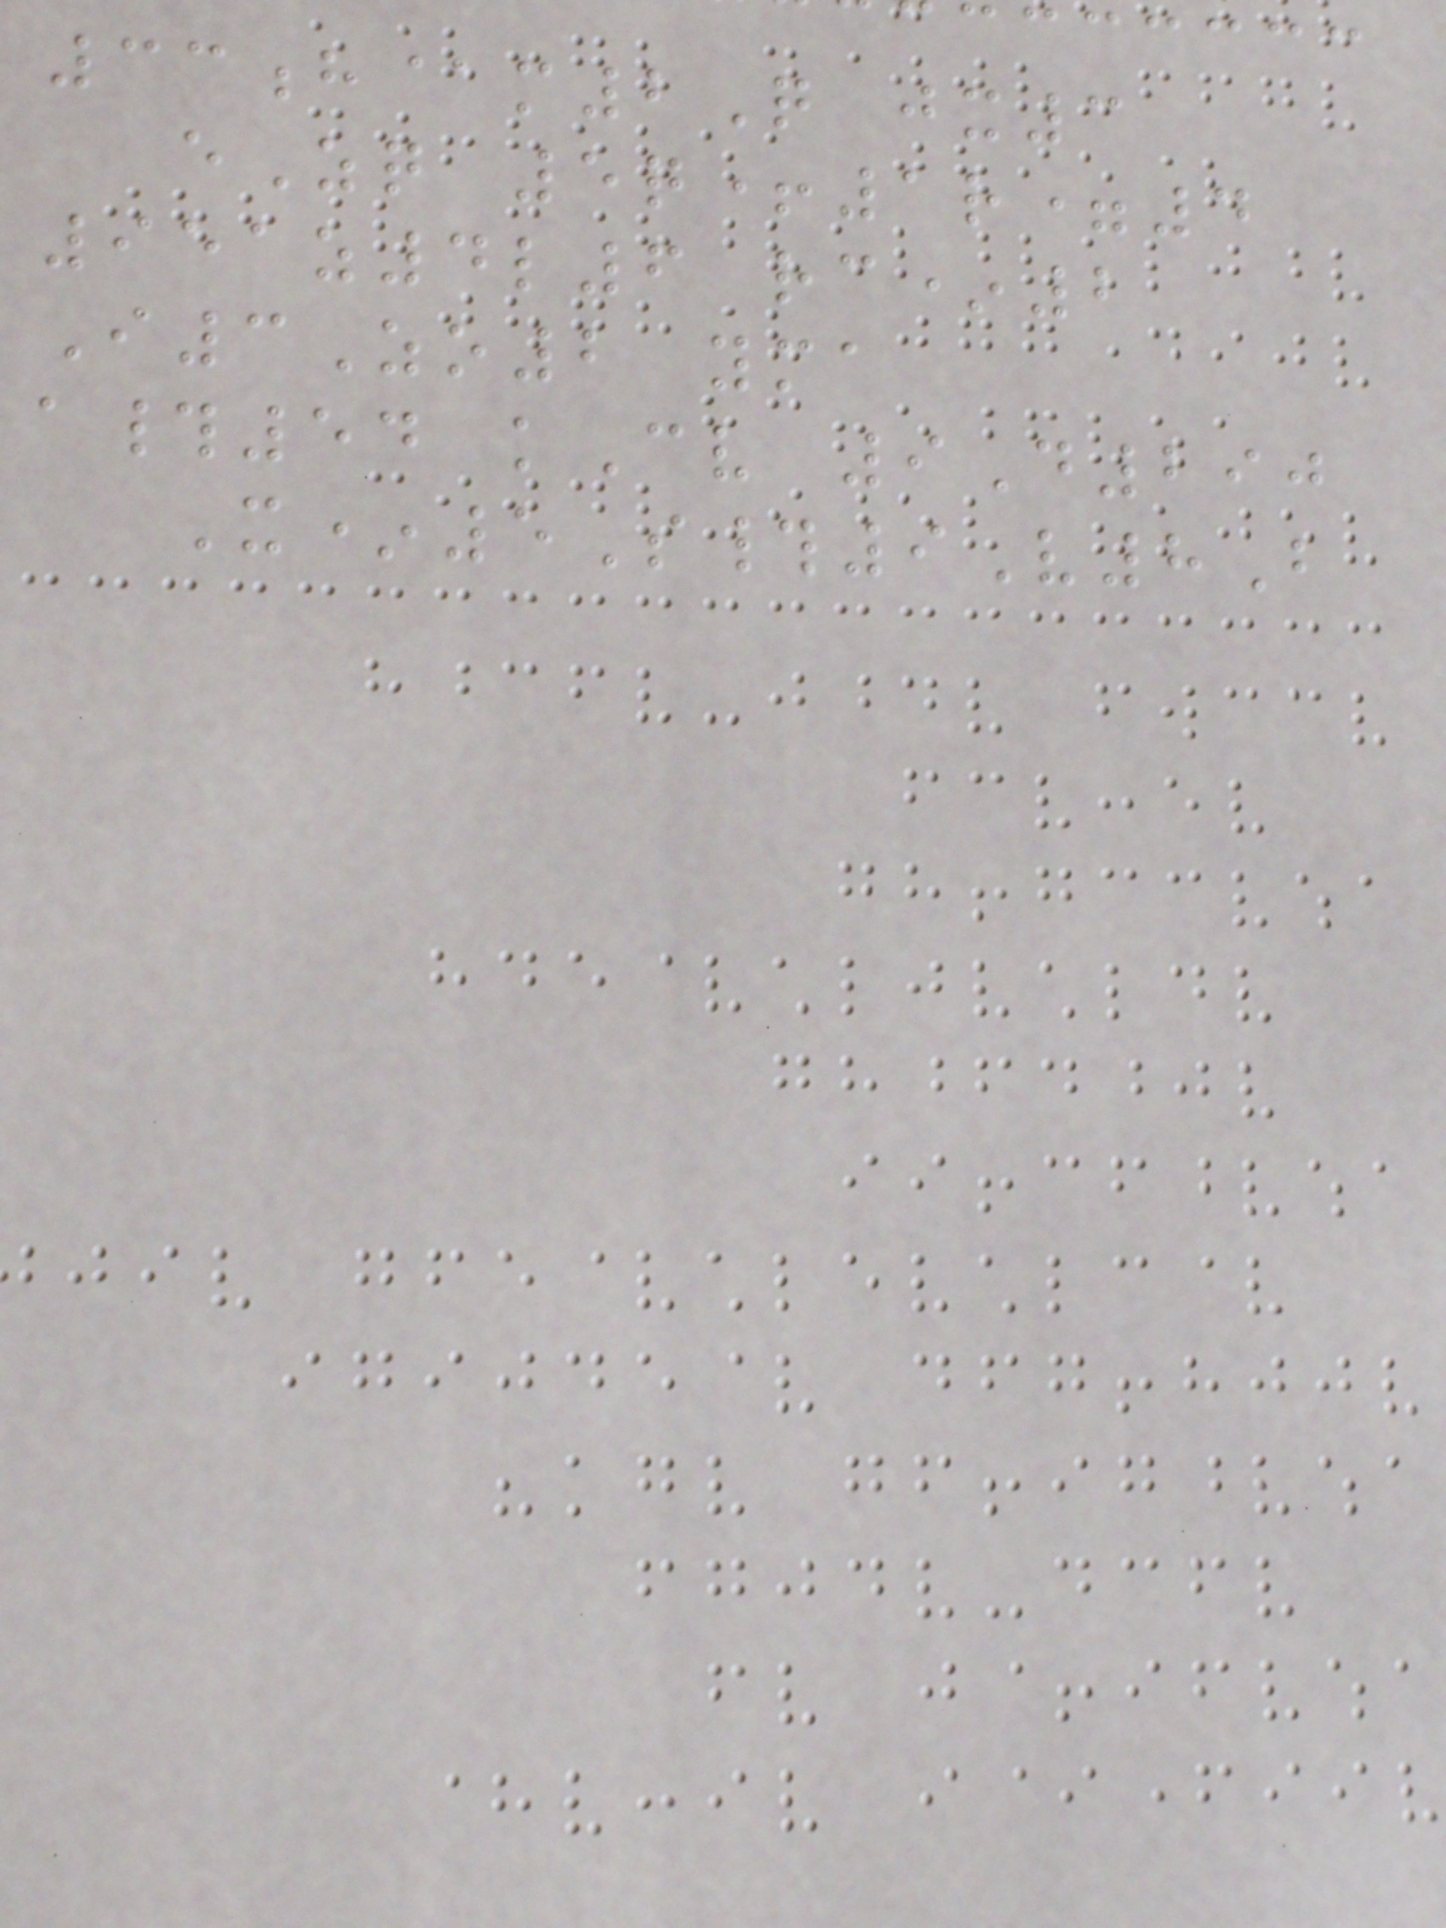33h@m2Q jx3
eZq 5q+1r=4
951z4l6 rc*2
I3Zo2 yma
a#54 kCv 9D290
X*5S#9V8B
